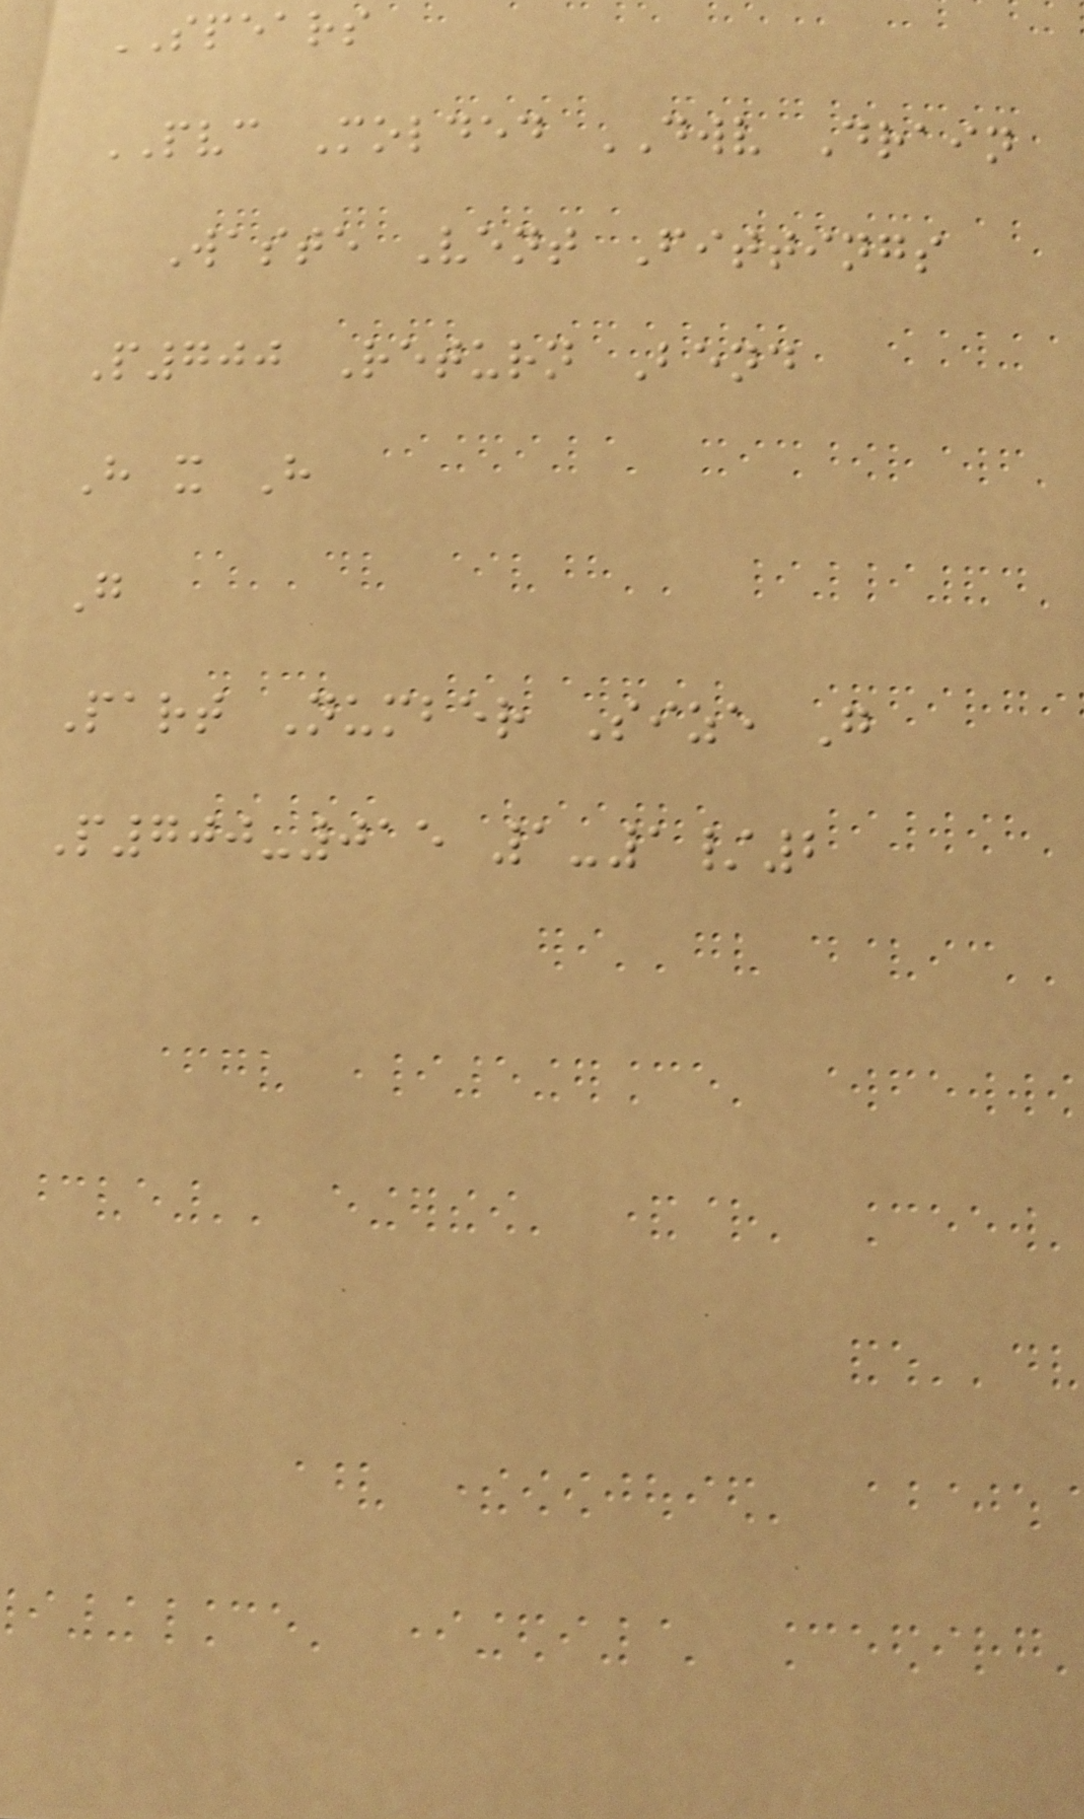SPEARS
PVC Molded DWV Drain
Waste Vent Fittings
P700 Return Bend
H x H
G
Part Number Size G
P700-015 1-1/2
